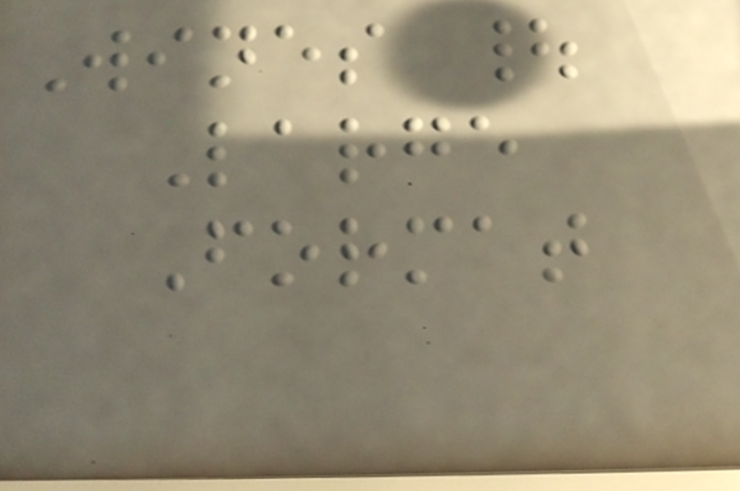Wines |
Large
Format
